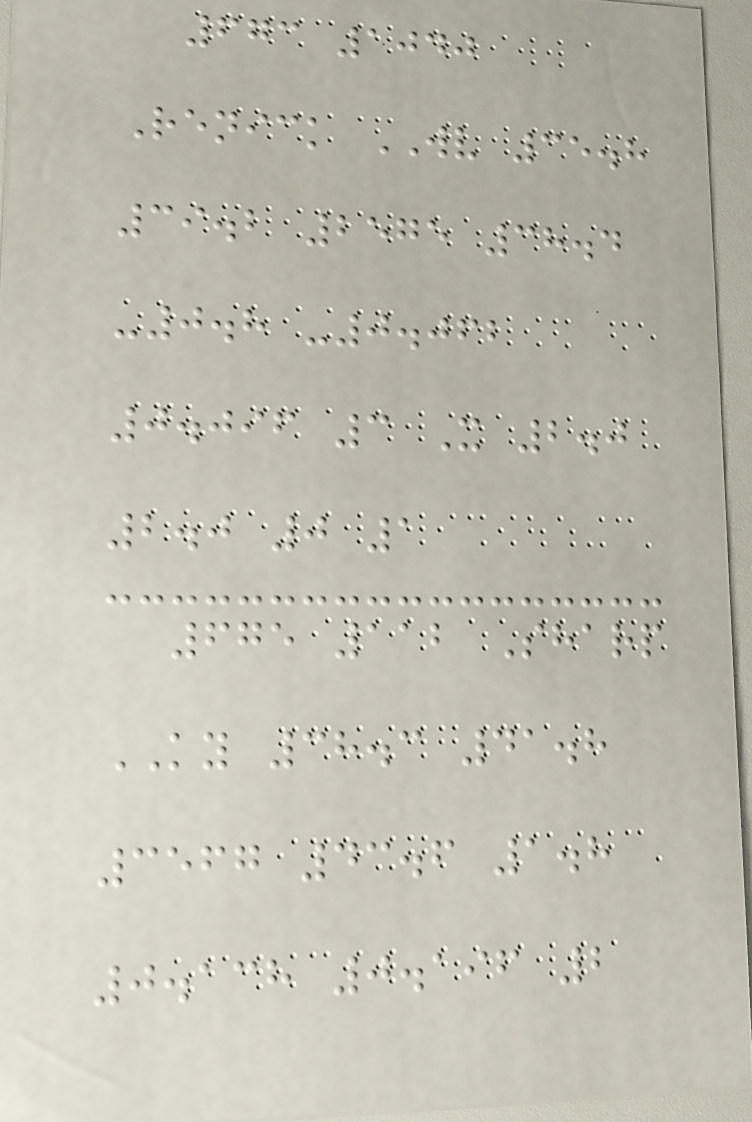673 1040
Renick WV 35.8
39.2 2575 38.4
-0.8 -0.062
0.096 3 X 2.0
2.0 0 1
675 112 Sharp
KY 38.3 41.8
3567 43.6 1.8
0.138 0.196 2
